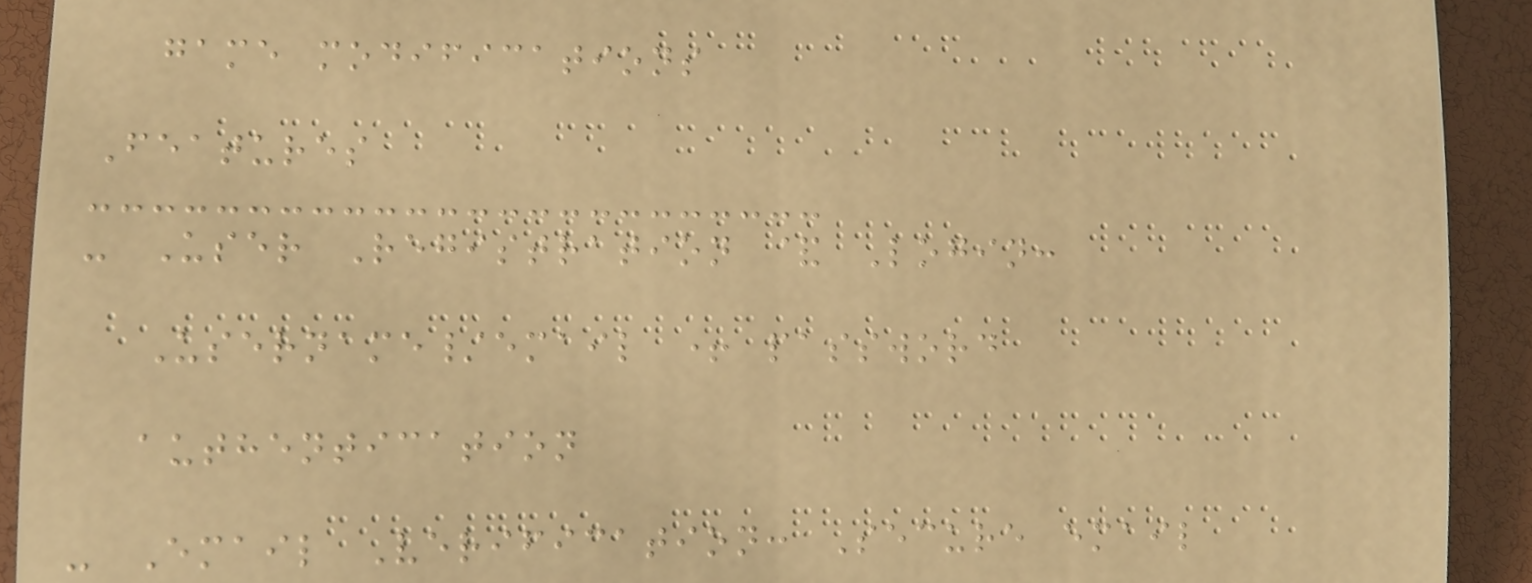game modifications
Features
- User Registration & Login:
Username/email + password
authentication
- Email Verification: Secure email
